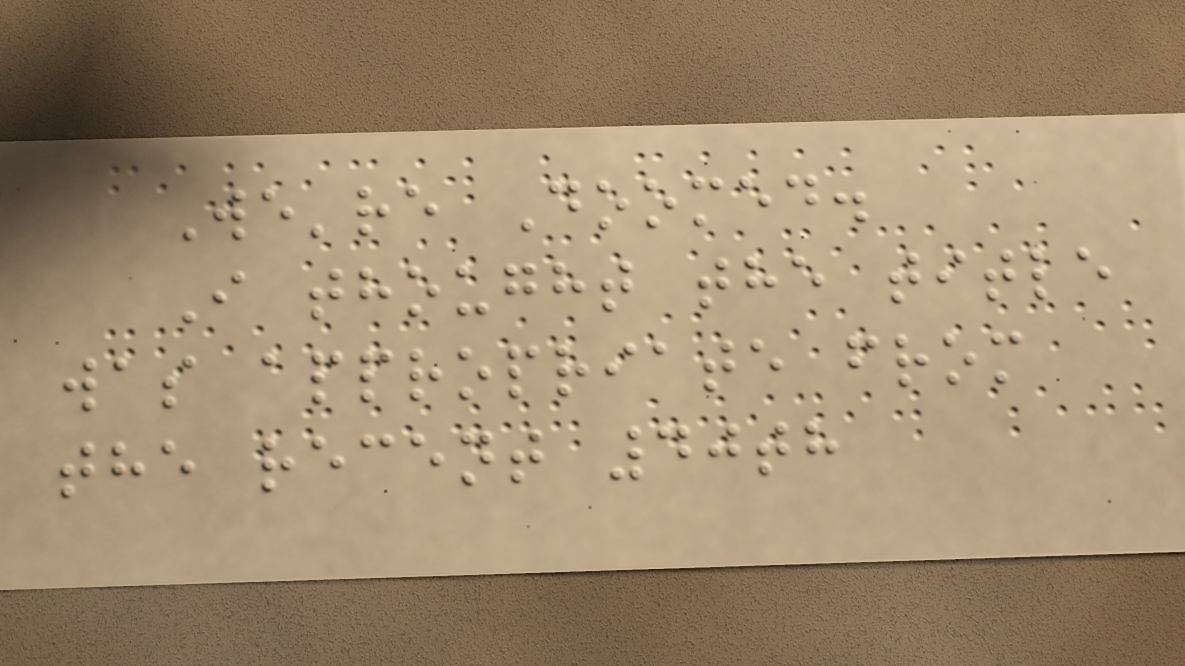We're Doomed.
I thought the title
was appropriate from
the recent 40th
